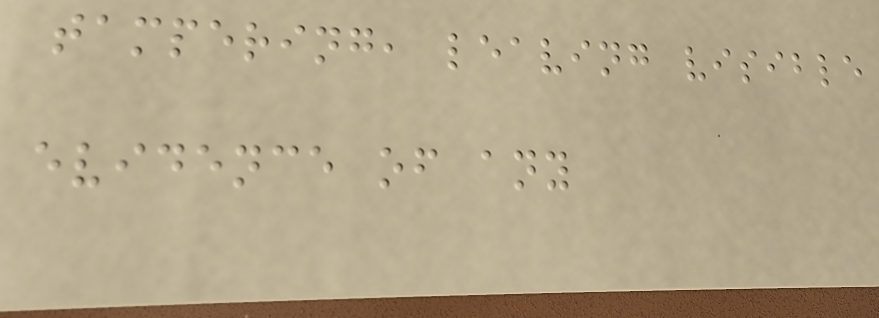tampering, leaving visible
evidence of any
